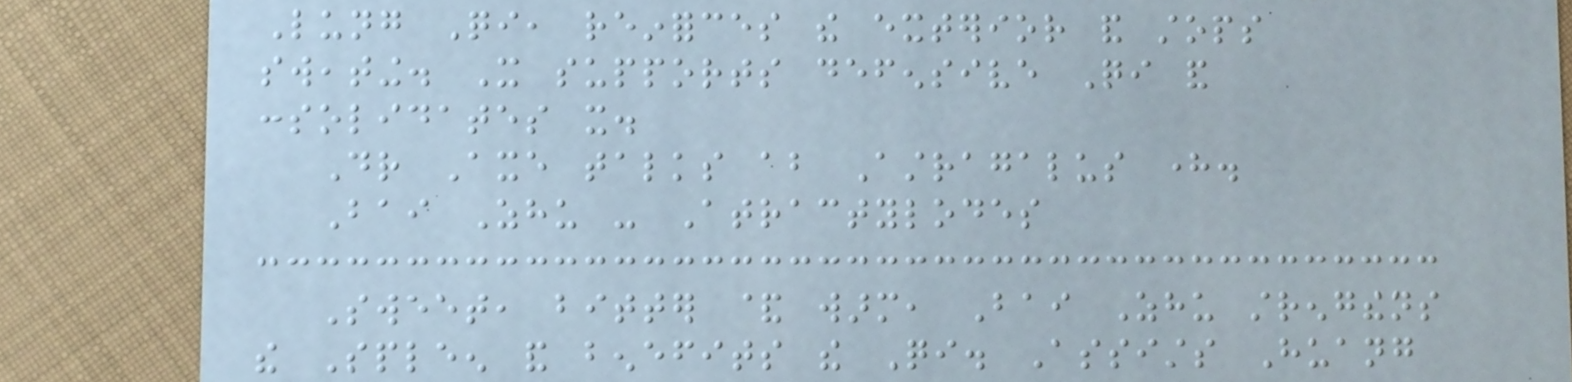Lung Qi, reinforces the exterior and stops
sweating. It supports defensive Qi and
consolidates it.
Dr Axe talks about Astragalus here.
Bai Zhu - Atractylodes
Sweet, bitter & warm, Bai Zhu strengthens
the Spleen and benefits the Qi. Assists Huang
